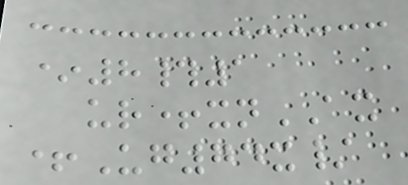*8#1
ur+xnAX
+Ug74x/
